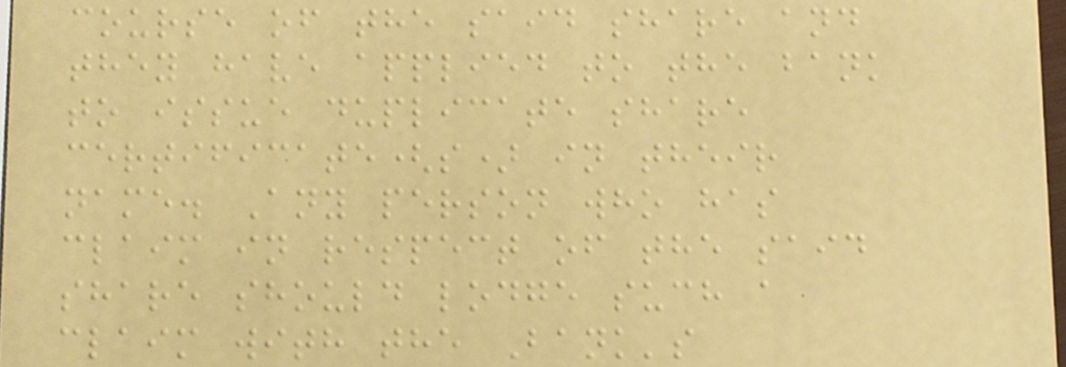course of the said share and
they have applied to the bank
to issue duplicate share
certificate(s) in their
name. Any person who has
claim in respect of the said
share should lodge such a
claim with the Bank's
